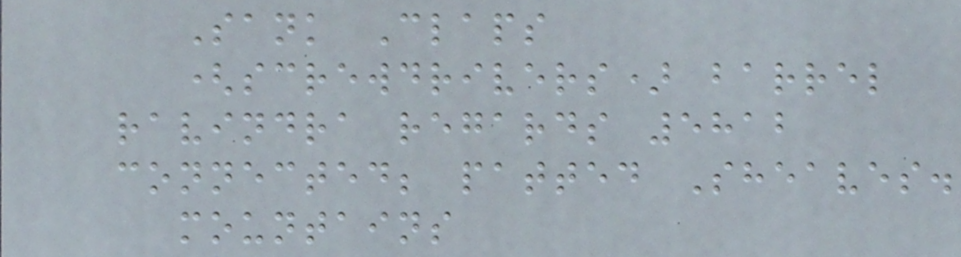Sank Claps
(screwdrivers) barrel
ravindra regards 5812
connected; patted Sheaves.
mountains
